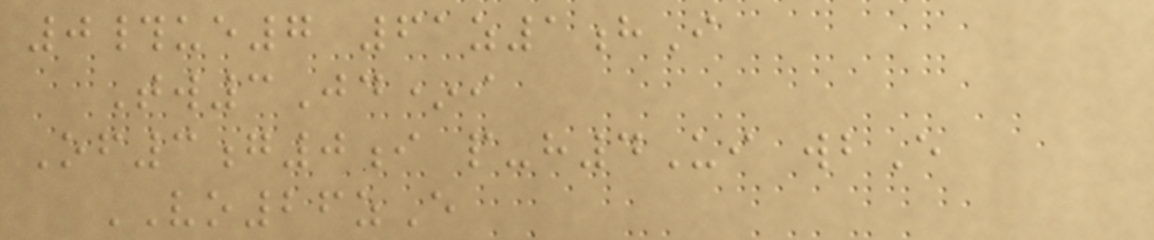0#ue7 61z1hI
Tw3Jd*i
Of3g0i p-h4Ui wbE
VO26zE
